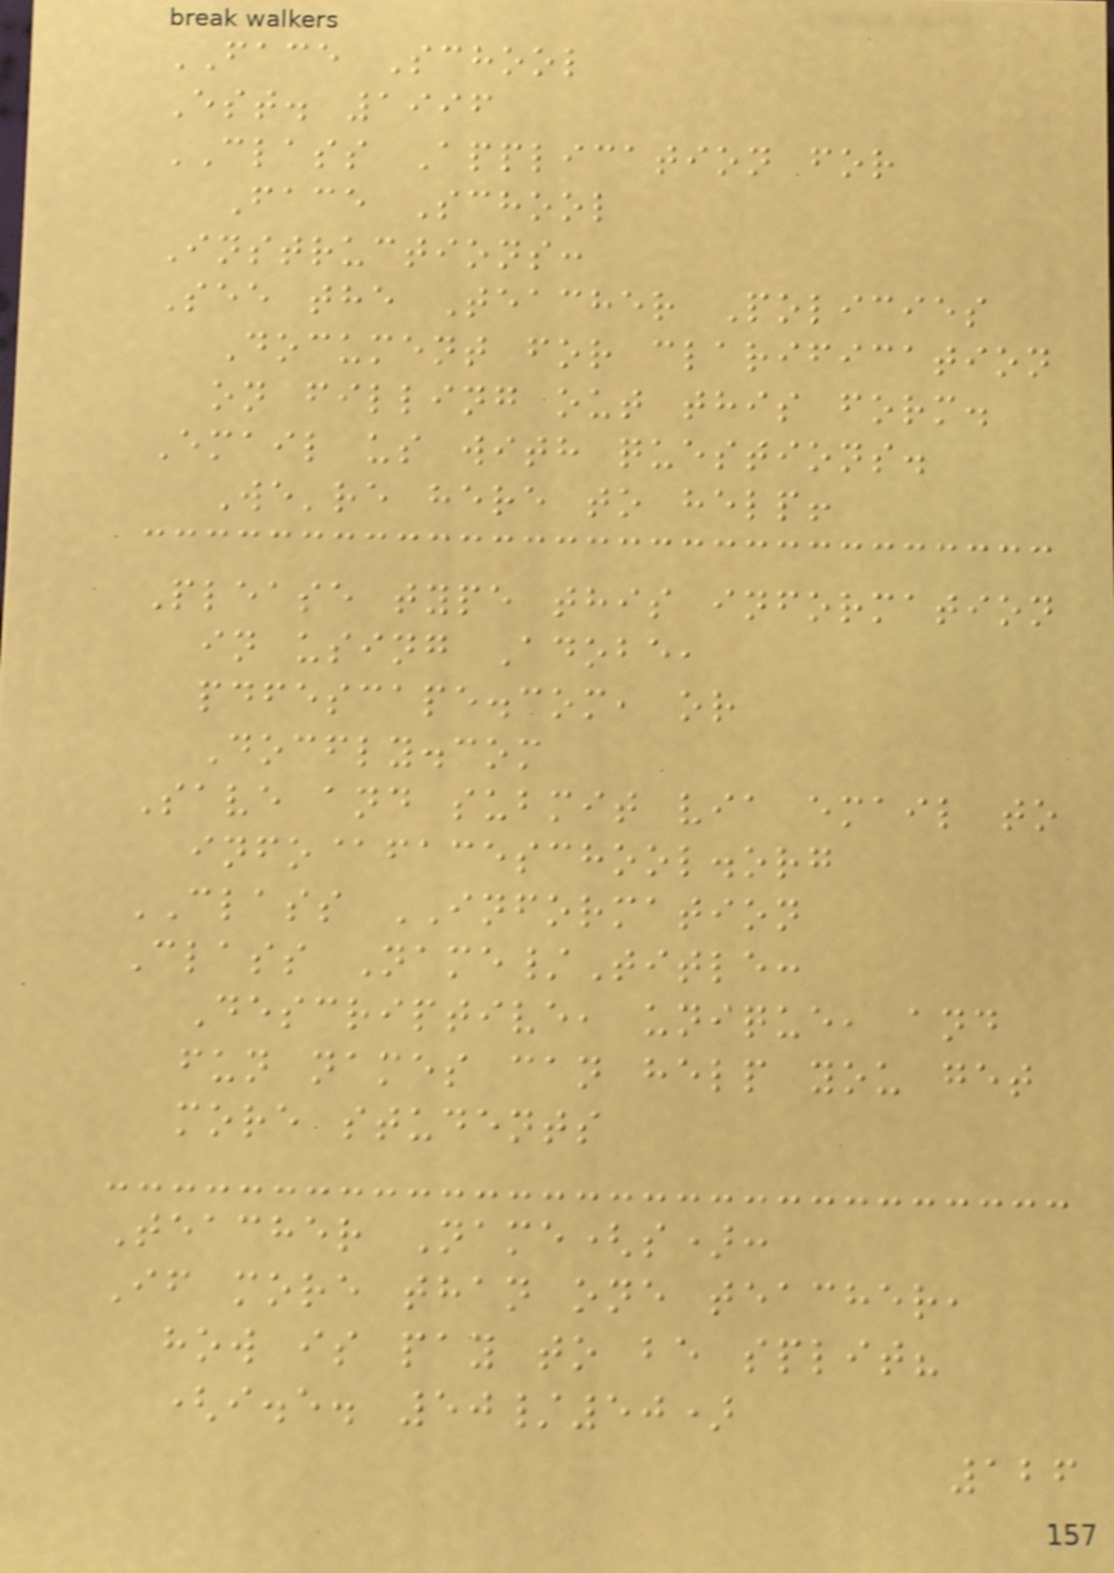FACE School
Est. 1996
CLASS Application for
Face School
Instructions:
See the Teacher Policies
Document for clarification
on filling out this form.
Email us with questions.
We're here to help!
Please type this information
in using Adobe,
pdfescape.com, or
Docfly.com
Save and submit via email to
info@faceschool.org
CLASS INFORMATION
Class Name/Title:
Descriptive, unique, and
fun names can help you get
more students
Teacher Name(s):
If more than one teacher,
how is pay to be split?
(i.e. 50/50)
126
